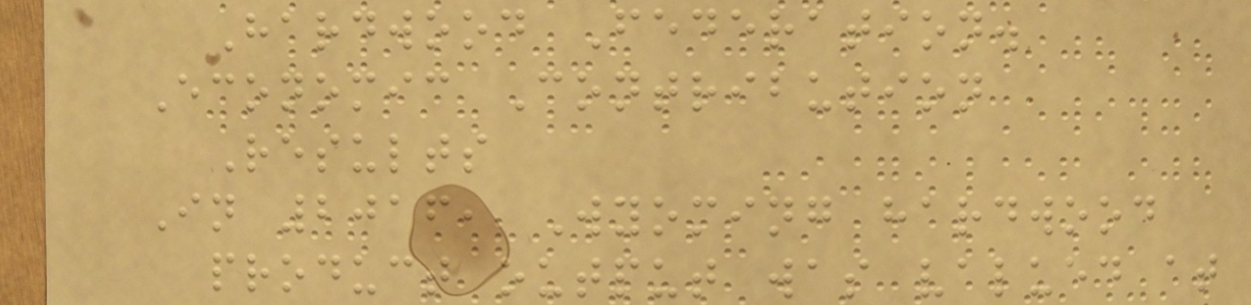Hardwood Federation.
Economic Contribution
Results
In 2016, Wyoming hardwood
product output was valued at
